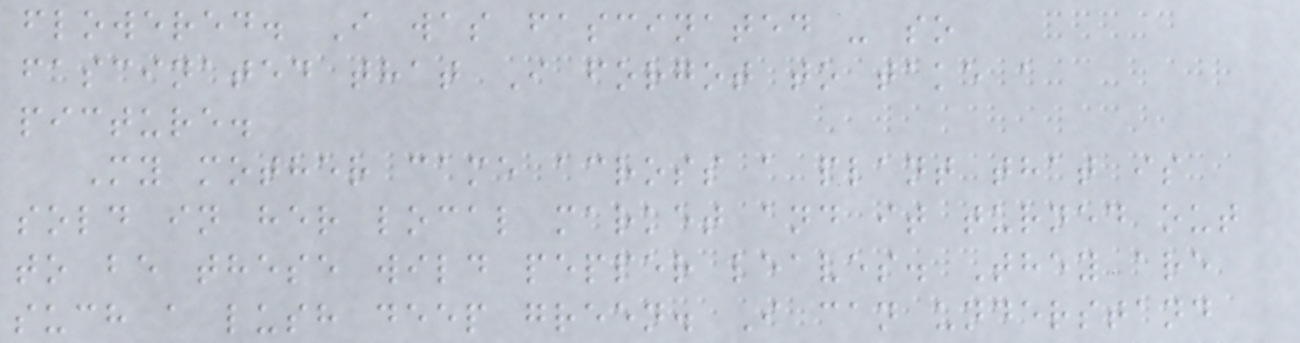flowered. I was fascinated - so
fascinated that I forgot to take a
picture.
My mother came across a plant that is
sold in her local market and it turned out
to be these wild pepper leaves. They are
such a lush deep green. I can understand
